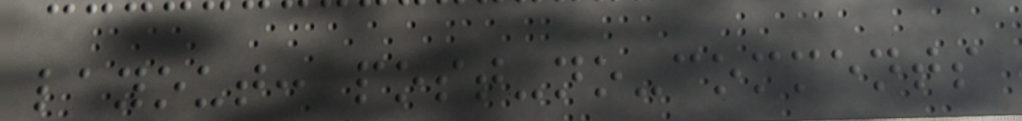layout: post-no-comments
